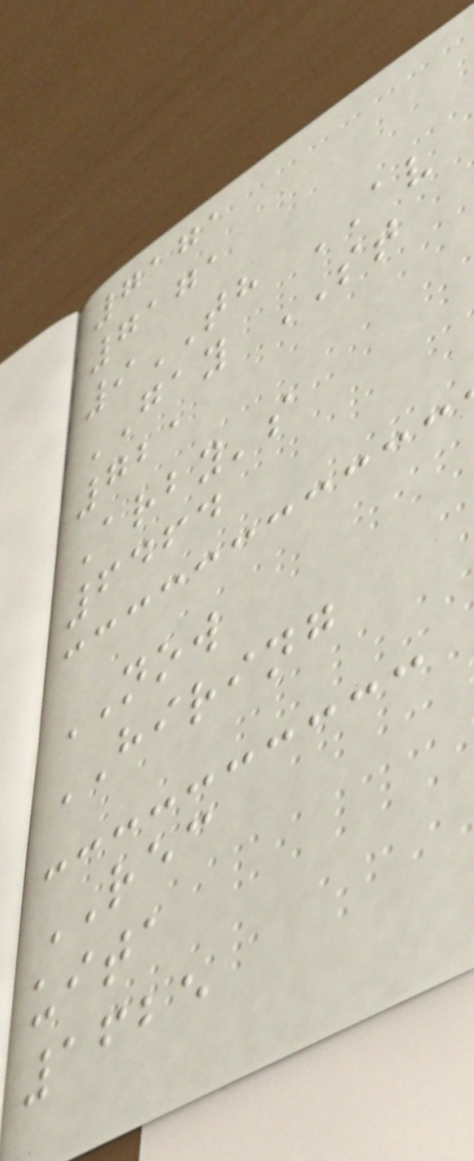7171
7171
9TH AV
GAY ST
721
Arby's
6464
NOW
HIRING
REC
uita
1625
